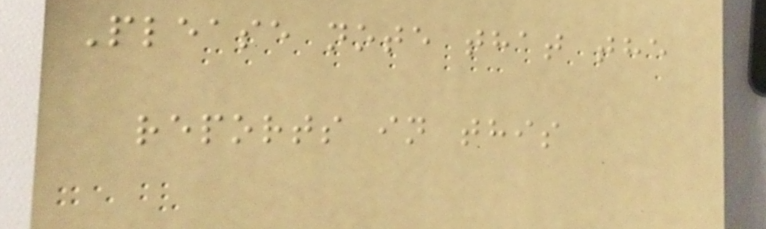Please note that the
reports in this
